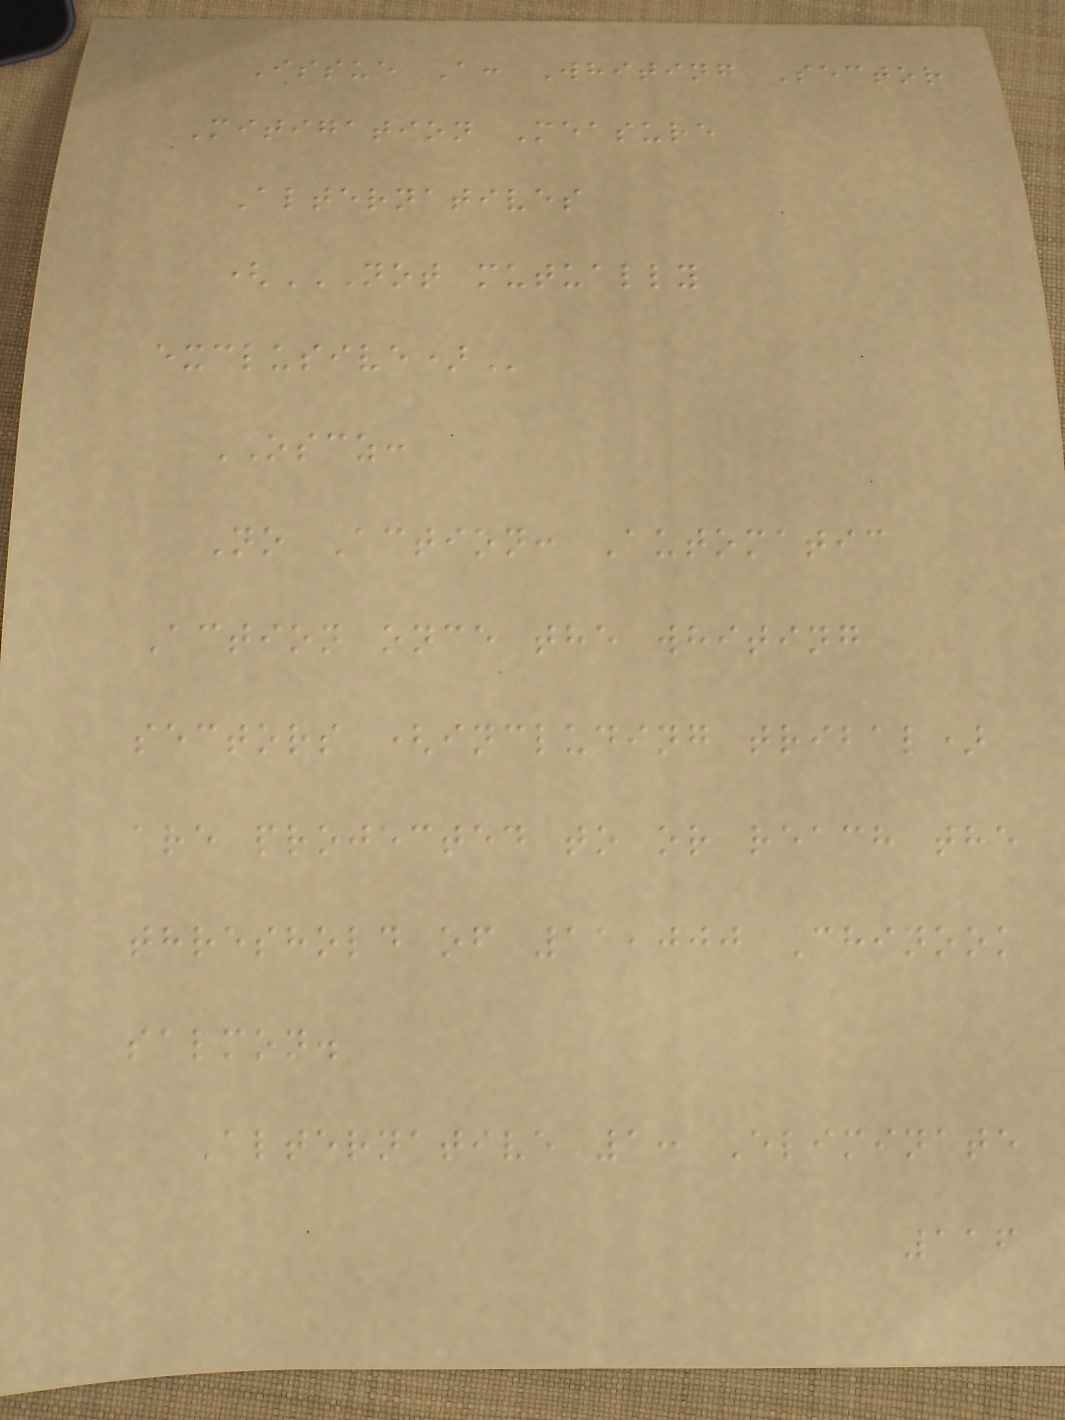Issue A: Whiting Sector
Mitigation Measure
Alternatives
(NOT MUTUALLY
EXCLUSIVE)
OSCZ:
No Action: Automatic
Action once the whiting
sectors (including tribal)
are projected to or reach the
threshold of 11,000 Chinook
salmon.
Alternative 1: Eliminate
116
